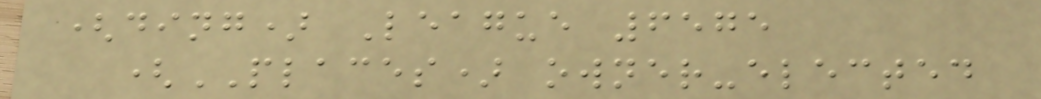(ding) League 6575
(PLACES) owner-elected
